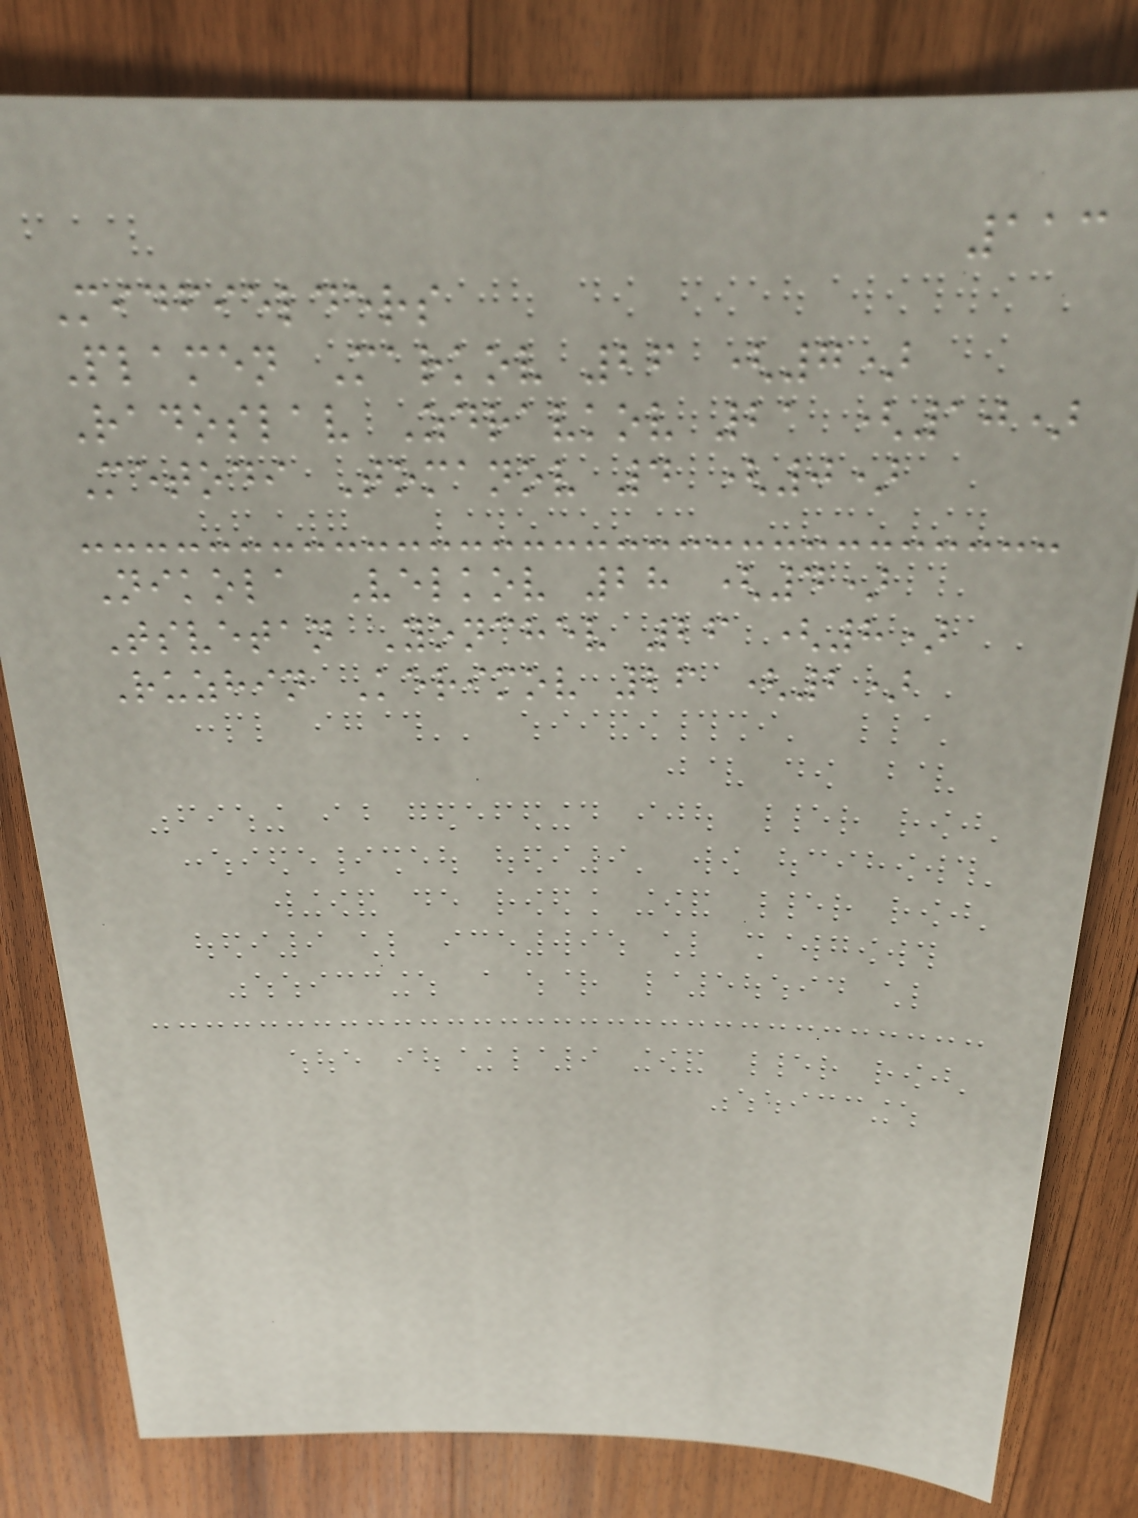113
Midfielders
Plamen Markov 26 (7)
Radoslav Zdravkov 21 (10)
Metodi Tomanov 4 (0)
Nikola Velkov 28 (4)
Tsvetan Yonchev 26 (8)
Ruzhin Kerimov 26 (2)
